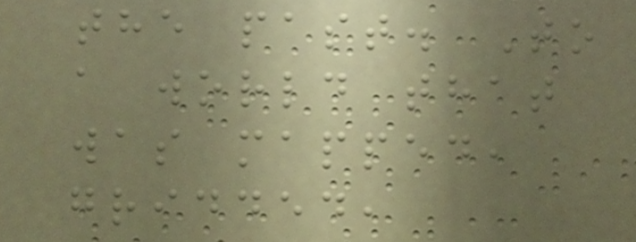the past. To
a world that
was mapped,
gridded,
